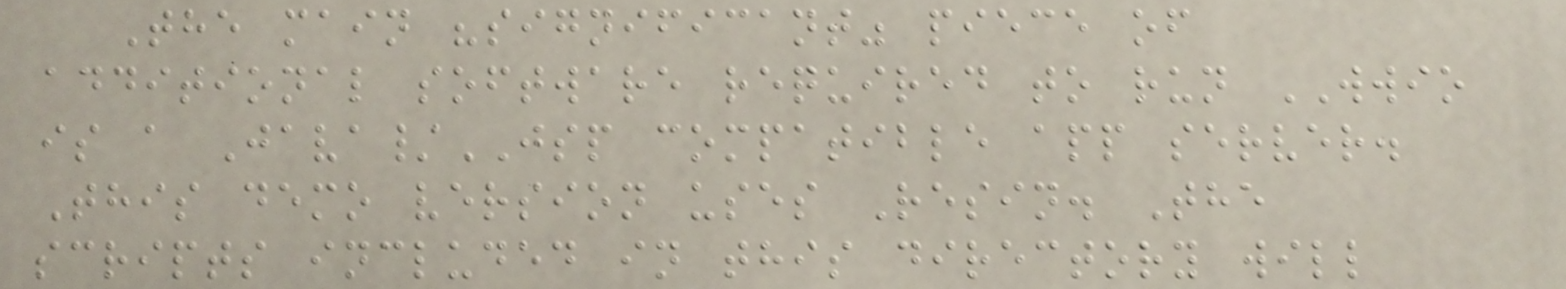The main "significant" piece of
additional software required to run WWIO
is a Java/JSP compatible app server.
This demo version uses Resin. The
scripts included in this directory will
